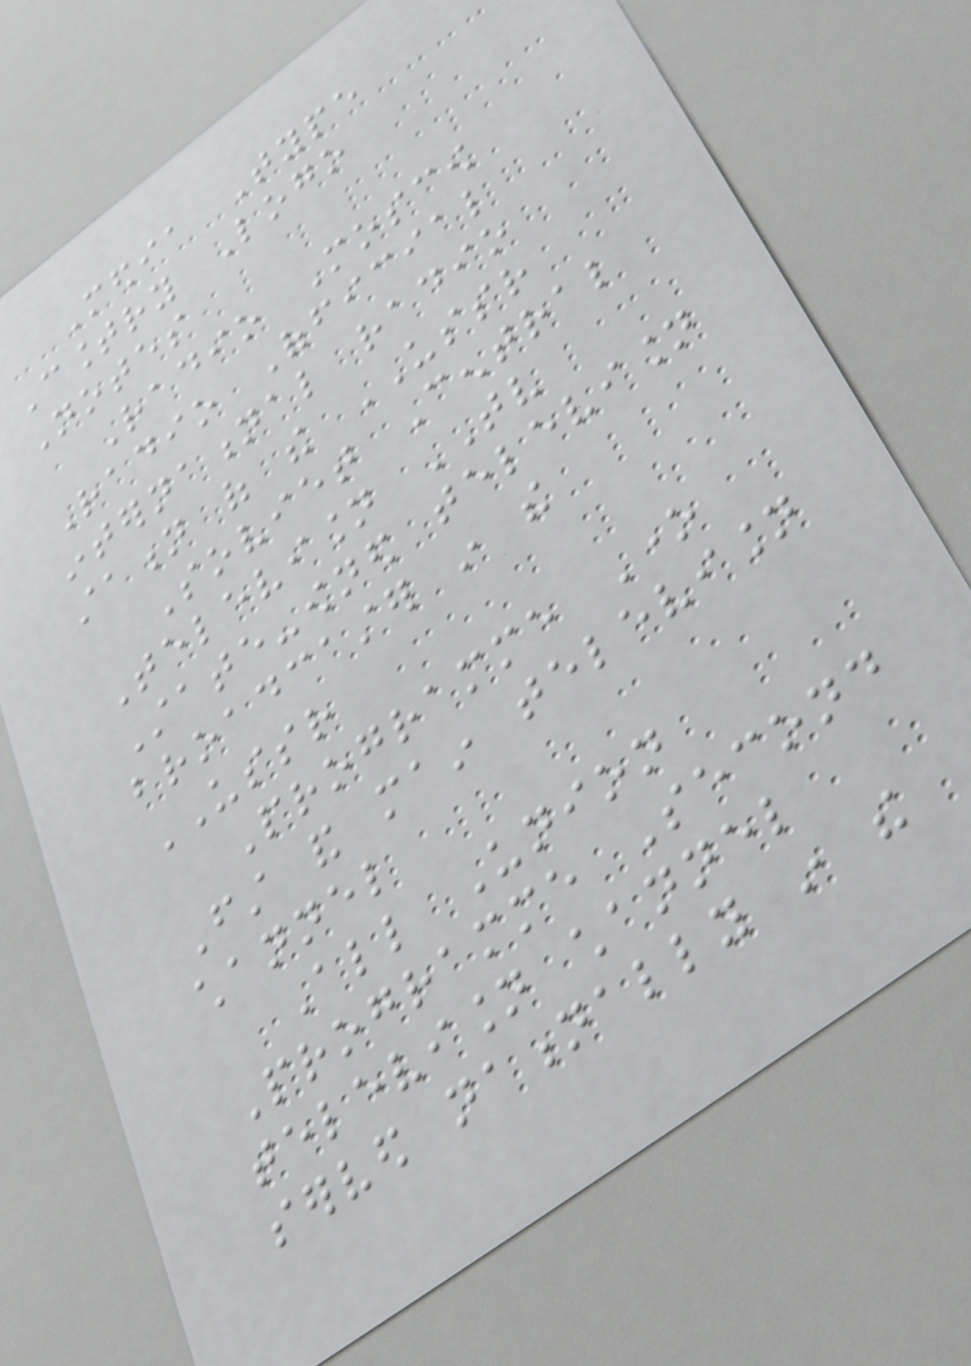Media Type
Country Logo
Notes
Radio Moscow
Radio Official
international radio
station of the USSR
Soviet Central
Television TV
State-owned television
broadcaster in the
USSR
Programme One
First and main television
channel
All Union
Programme Second
television channel
served nationally in the
